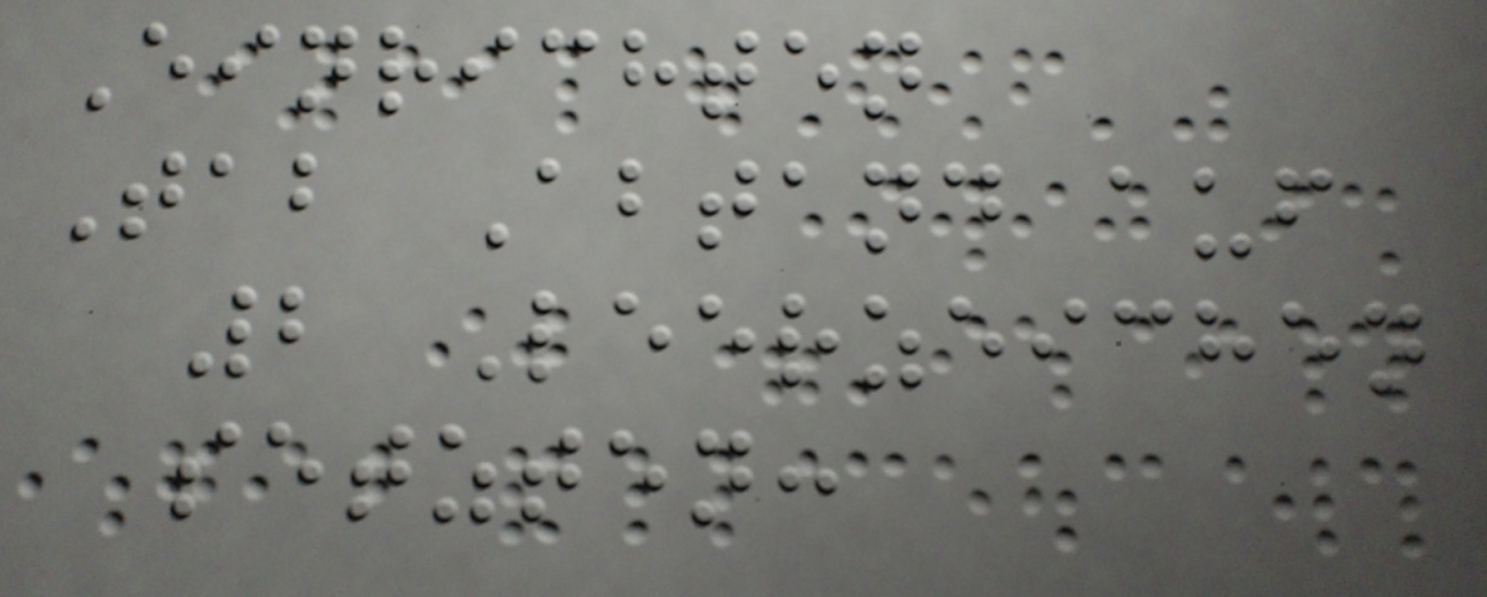Einrichten
Tab Abtand auf
2 Leerzeichen
setzten:
